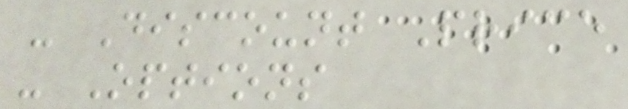- Discount Price
- Options
